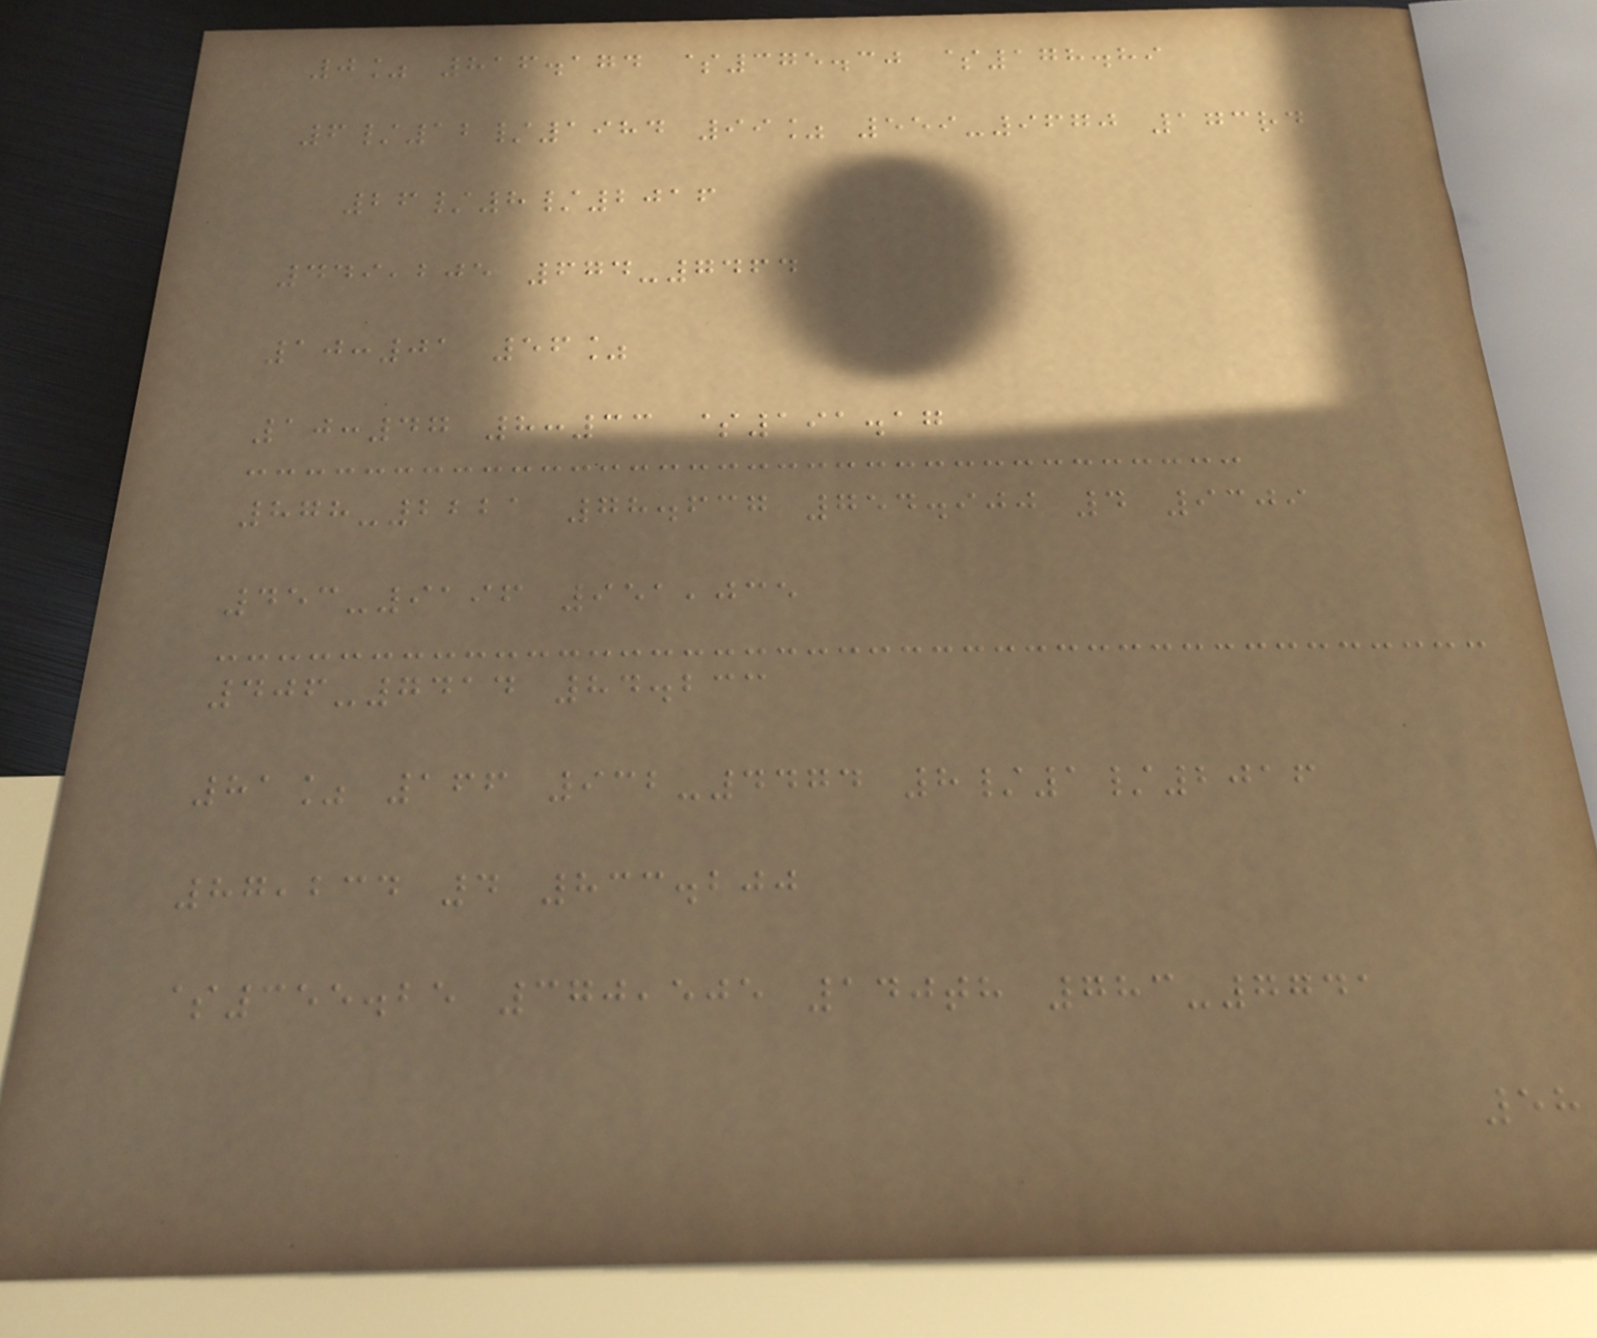0% 816.174 $375.30 $178.89
6/12/1984 99% 559-9670 173rd
26/8/2016
449,205 674-7464
10:01 56%
10:47 8:33 $191.17
878-2221 78.637 754.900 4 9309
453-9196 951,035
406-7414 84.233
81% 166 932-4474 8/1/2016
87,234 4 833.200
$355.25 370,505 140th 783-7741
58
